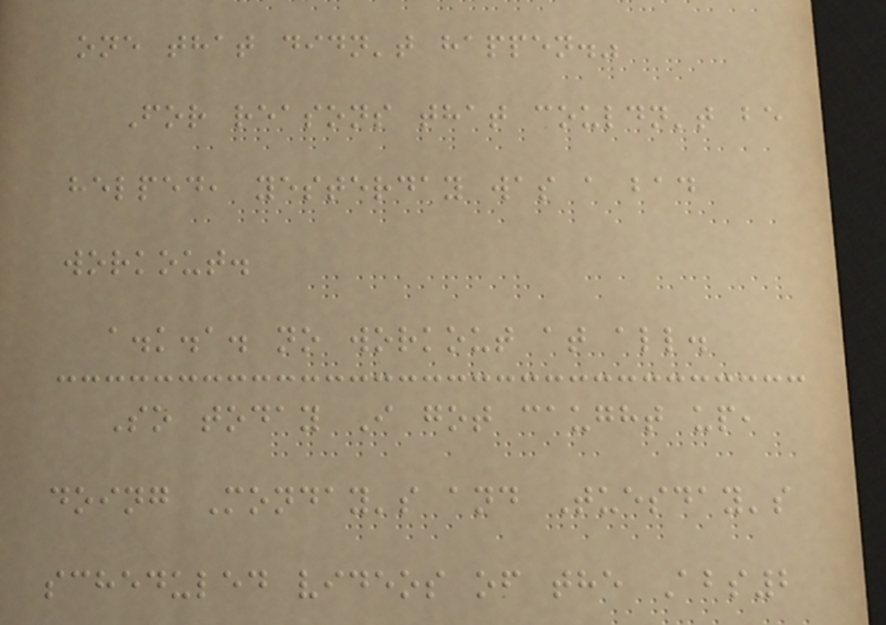one that didn't happen."
For reasons that couldn't be
helped, yesterday was a bad
workout.
a.k.a. no workout at all.
So today I got caught up,
doing Monday's and Tuesday's
scheduled videos of the Abs2
